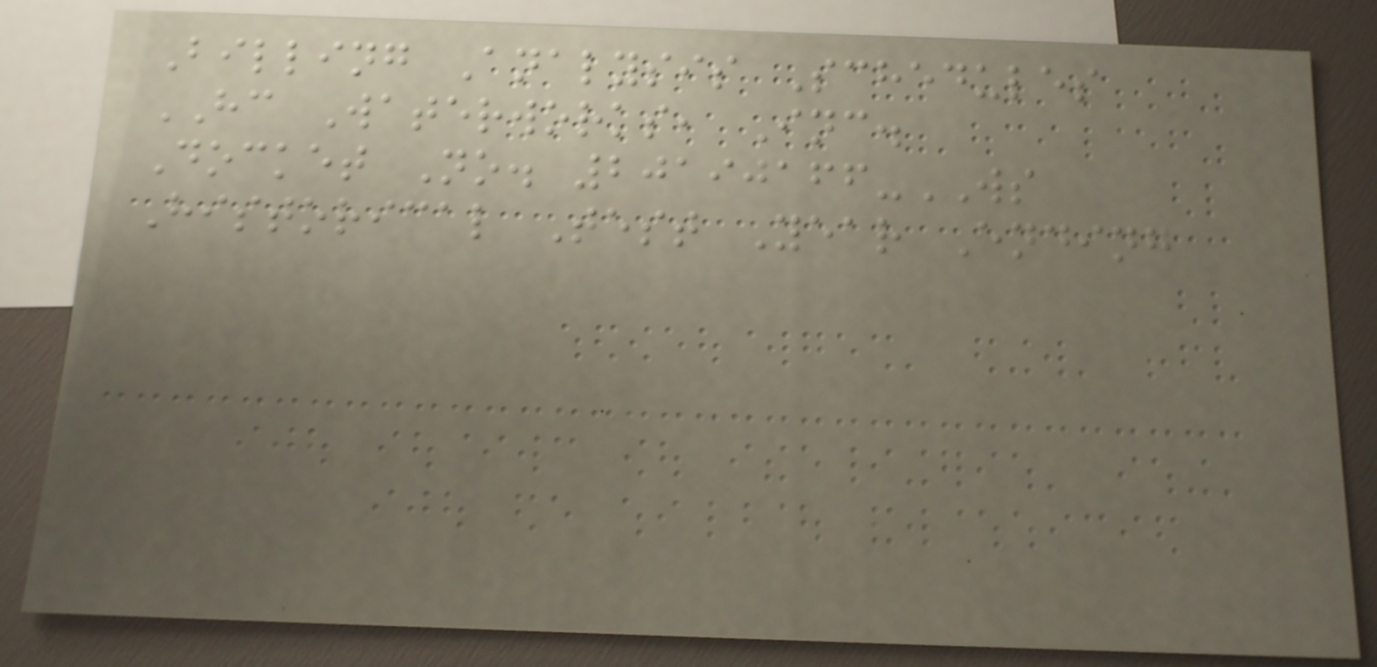Billing Analysis Schedules
HC Waterworks, Inc.
Docket No. 20190166-WS
Historical Test Year Ending
